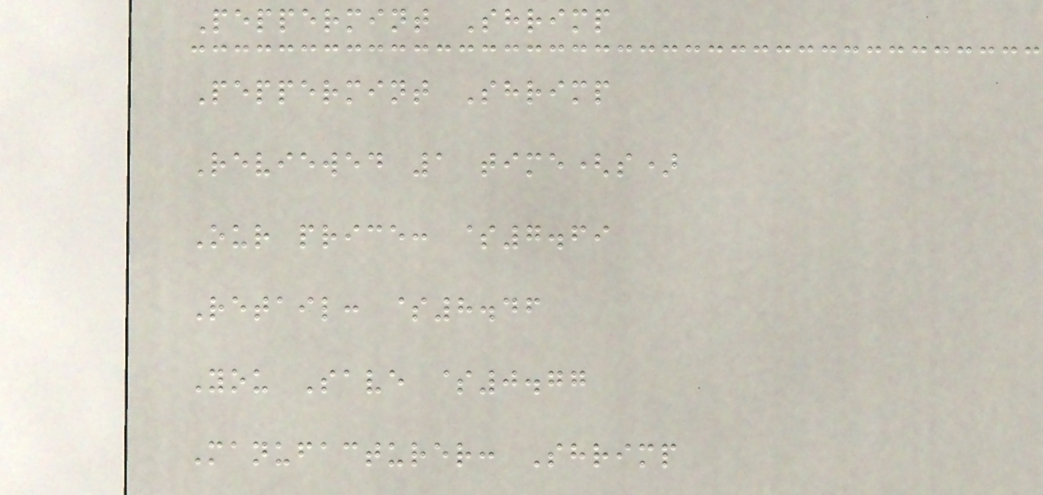Peppermint Shrimp
Peppermint Shrimp
Reviewed 1 time(s)
Our price: $7.69
Retail: $8.46
You Save $0.77
Manufacturer: Shrimp
